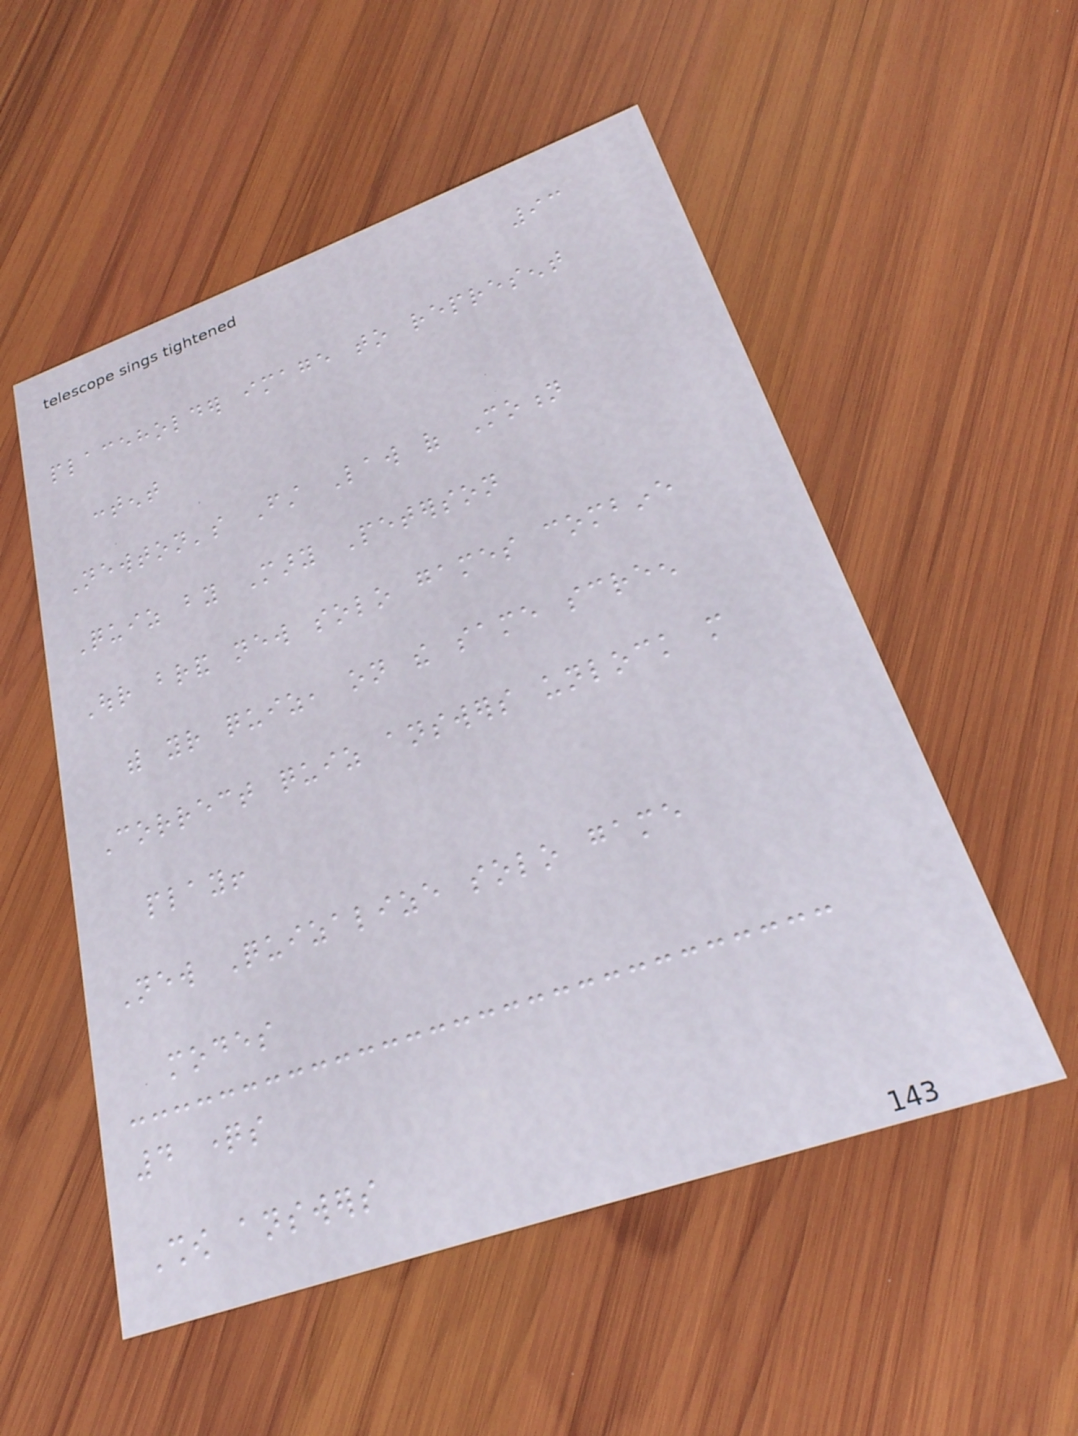93
placeholder image to represent
content
Newton's First Law of Motion
Quiz by Mary Peterson
Our brand new solo games combine
with your quiz, on the same screen
Correct quiz answers unlock more
play!
New Quizalize solo game
modes
4 questions
Show answers
